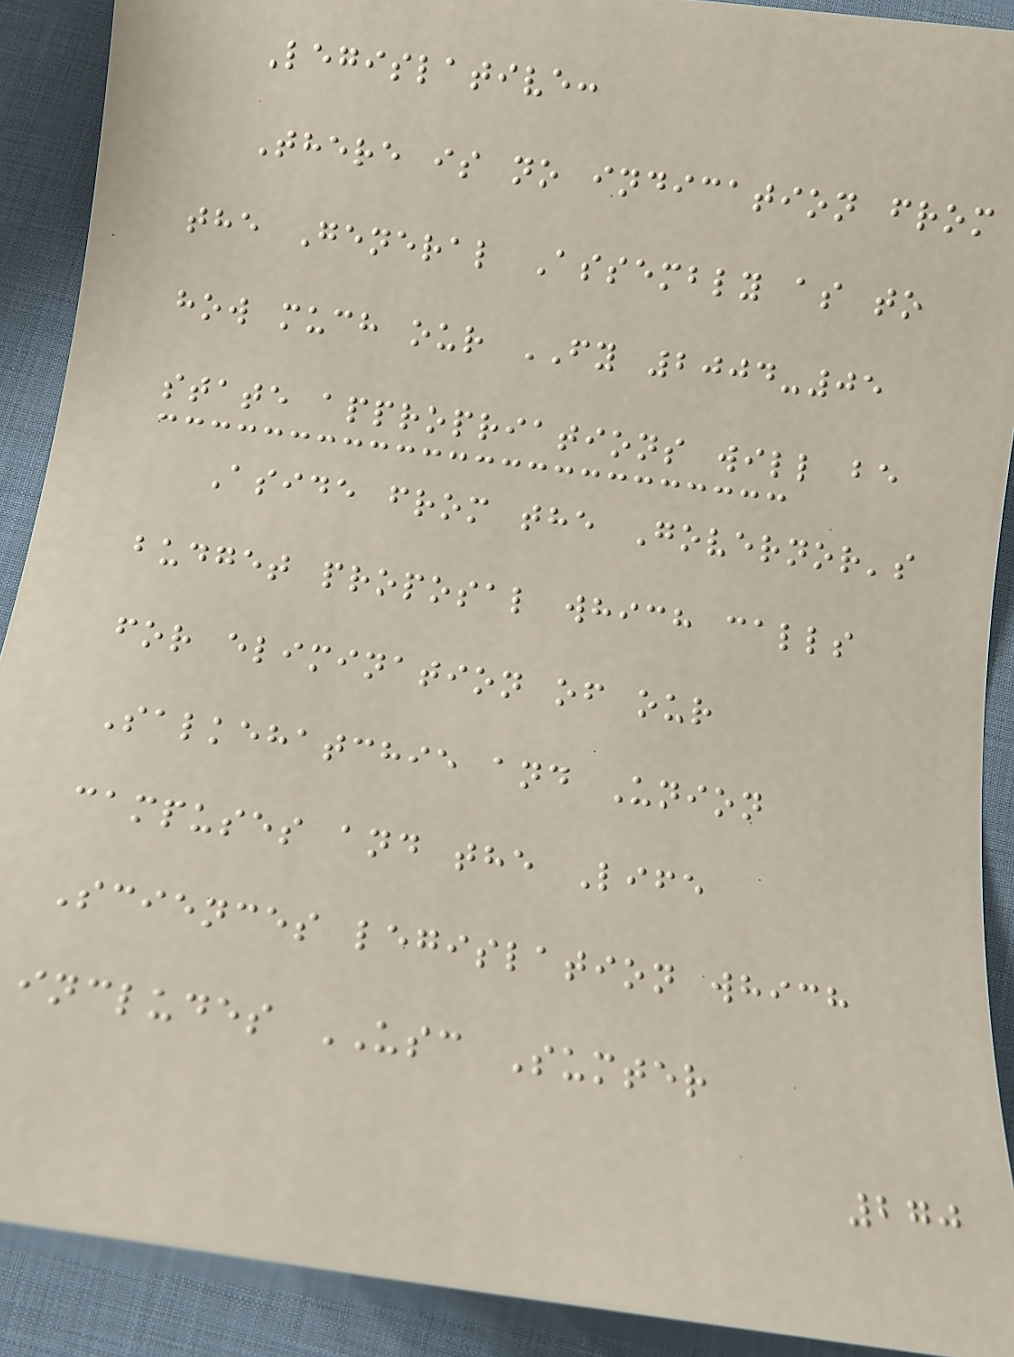Legislative:
There is no indication from
the General Assembly as to
how much our FY 2004-05
state appropriations will be
Aside from the Governor's
budget proposal which calls
for elimination of our
Salkehatchie and Union
campuses and the Life
Sciences legislation which
includes USC Sumter
270
